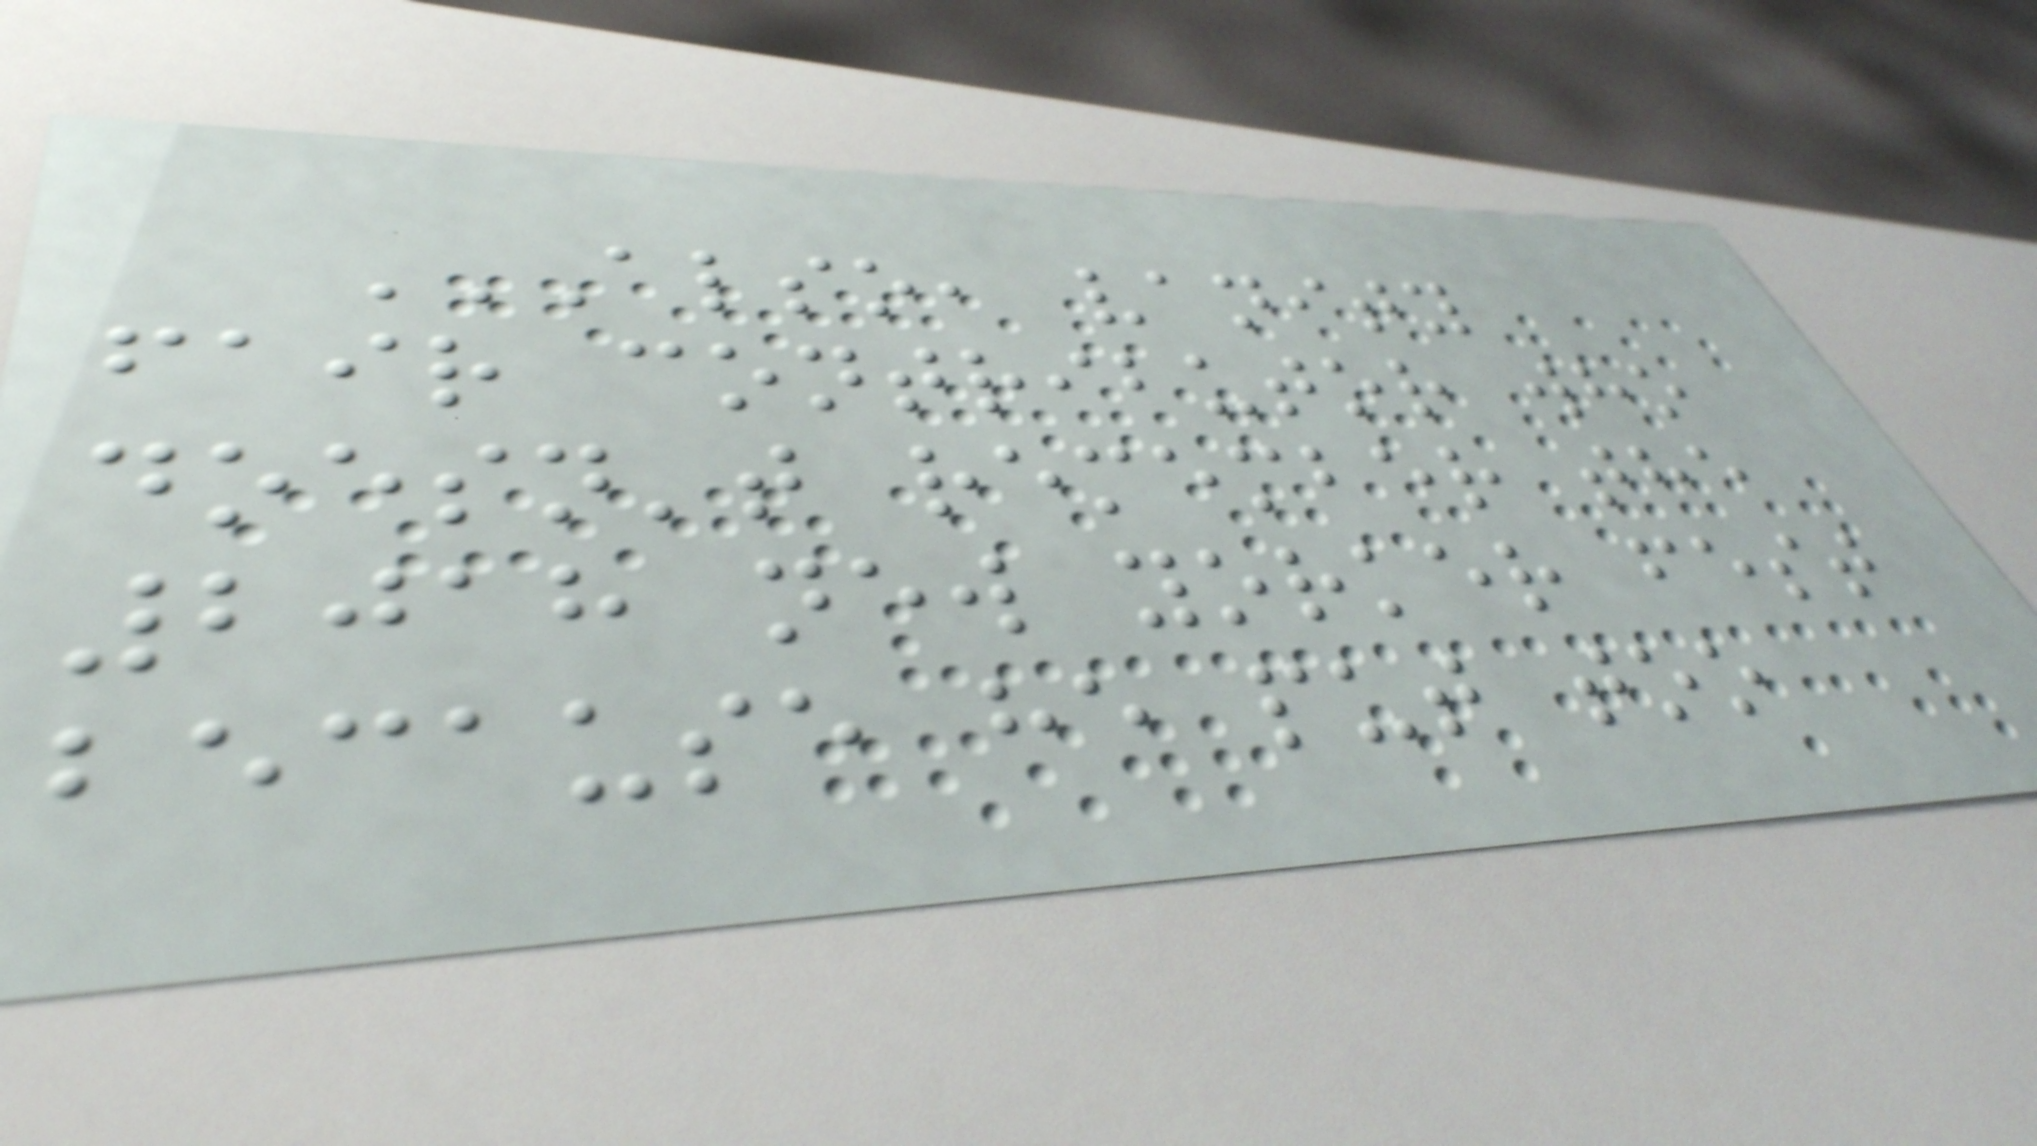ALSO, VANITY
FAIR CONTRIBUTOR WHO
DOESN'T REMEMBER THE
2018 NEW YORKER FEST
BECAUSE HE PUT TOO
